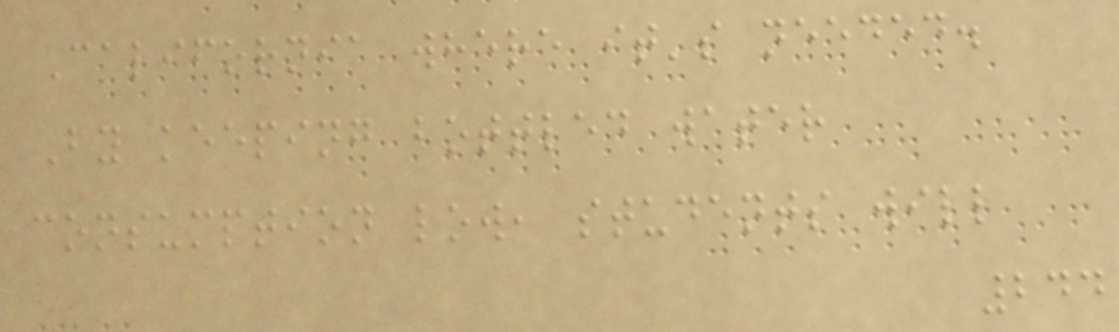California where it's needed.
By keeping bottled water
consumption low, students will
244
